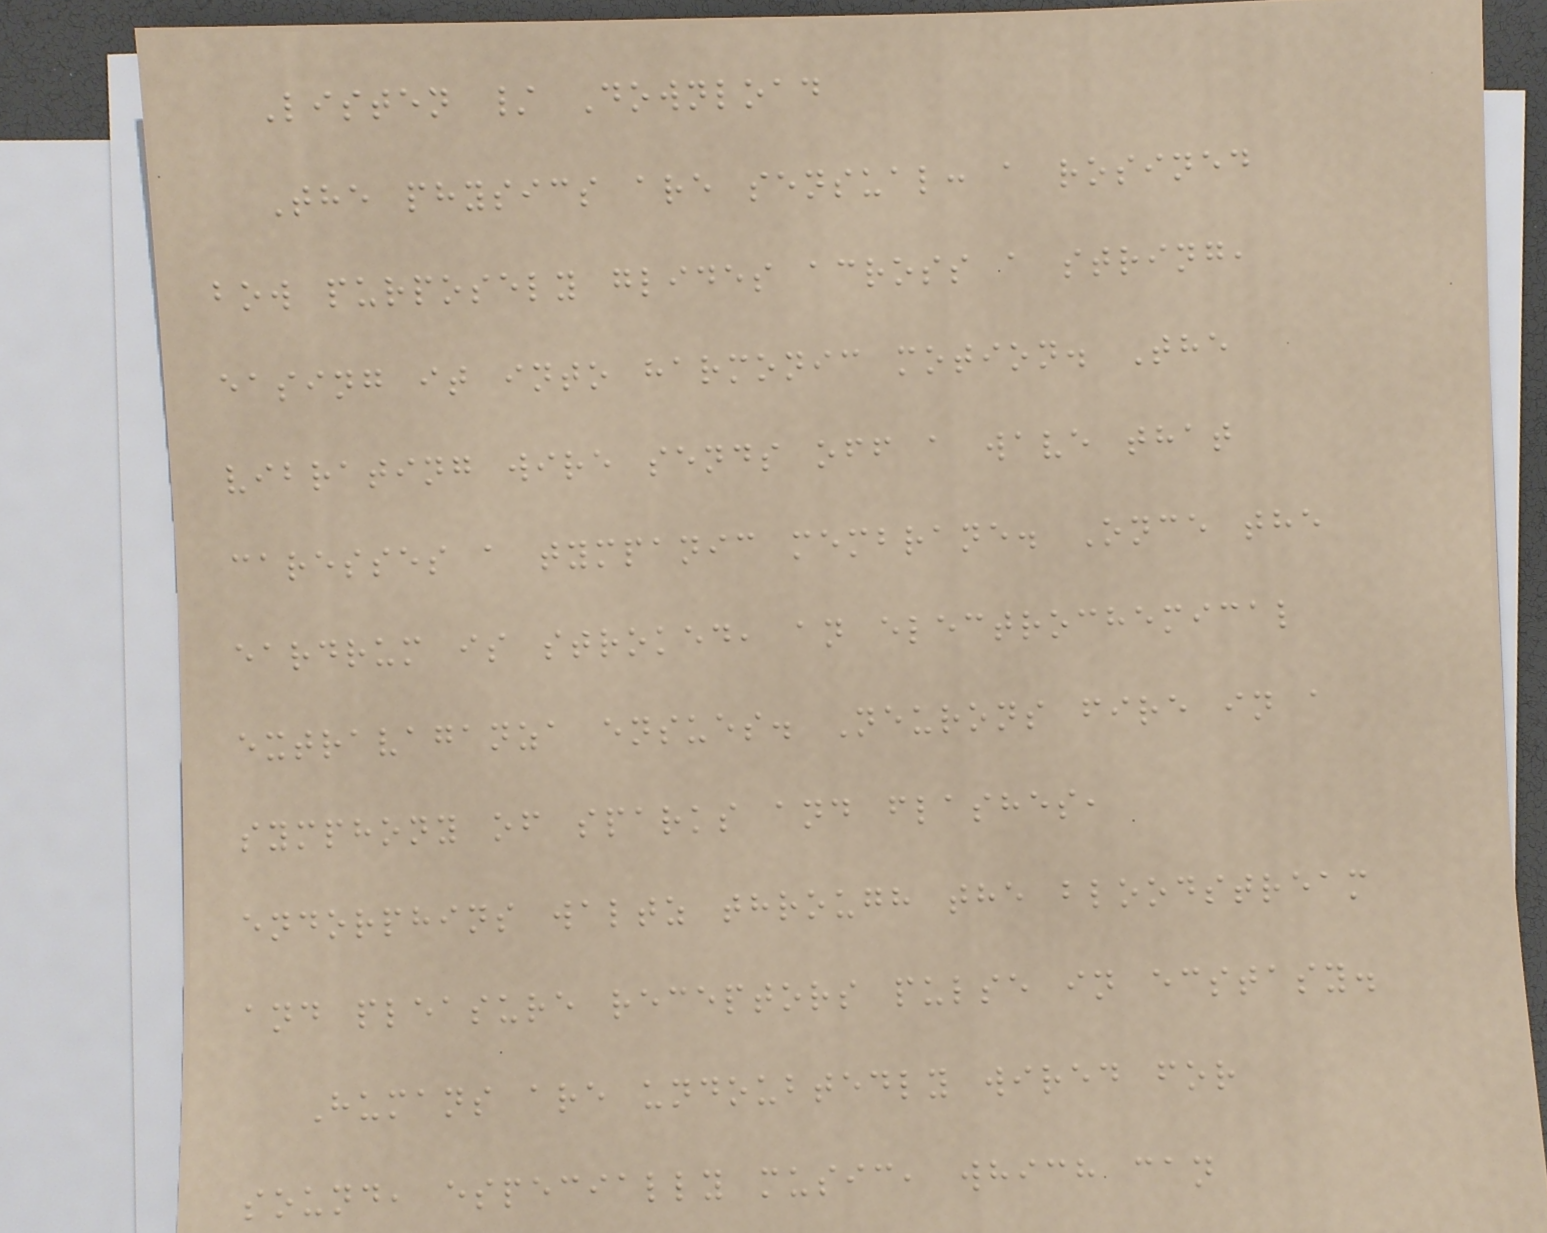Listen / Download
The physics are sensual: a rosined
bow purposely glides across a string,
easing it into harmonic motion. The
vibrating wire sends off a wave that
caresses a tympanic membrane. Once the
eardrum is stroked, an electrochemical
extravaganza ensues. Neurons fire in a
symphony of sparks and flashes,
endorphins waltz through the bloodstream
and pleasure receptors pulse in ecstasy.
Humans are undoubtedly wired for
sound, especially music, which can
